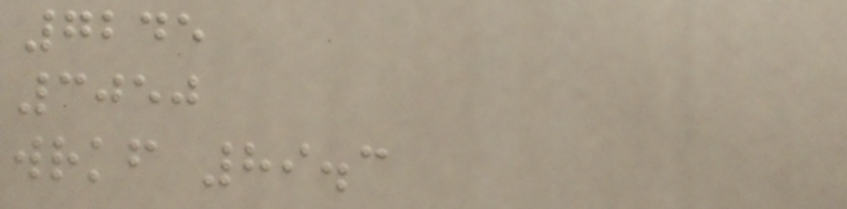7245
3050
wrkf 89.3
